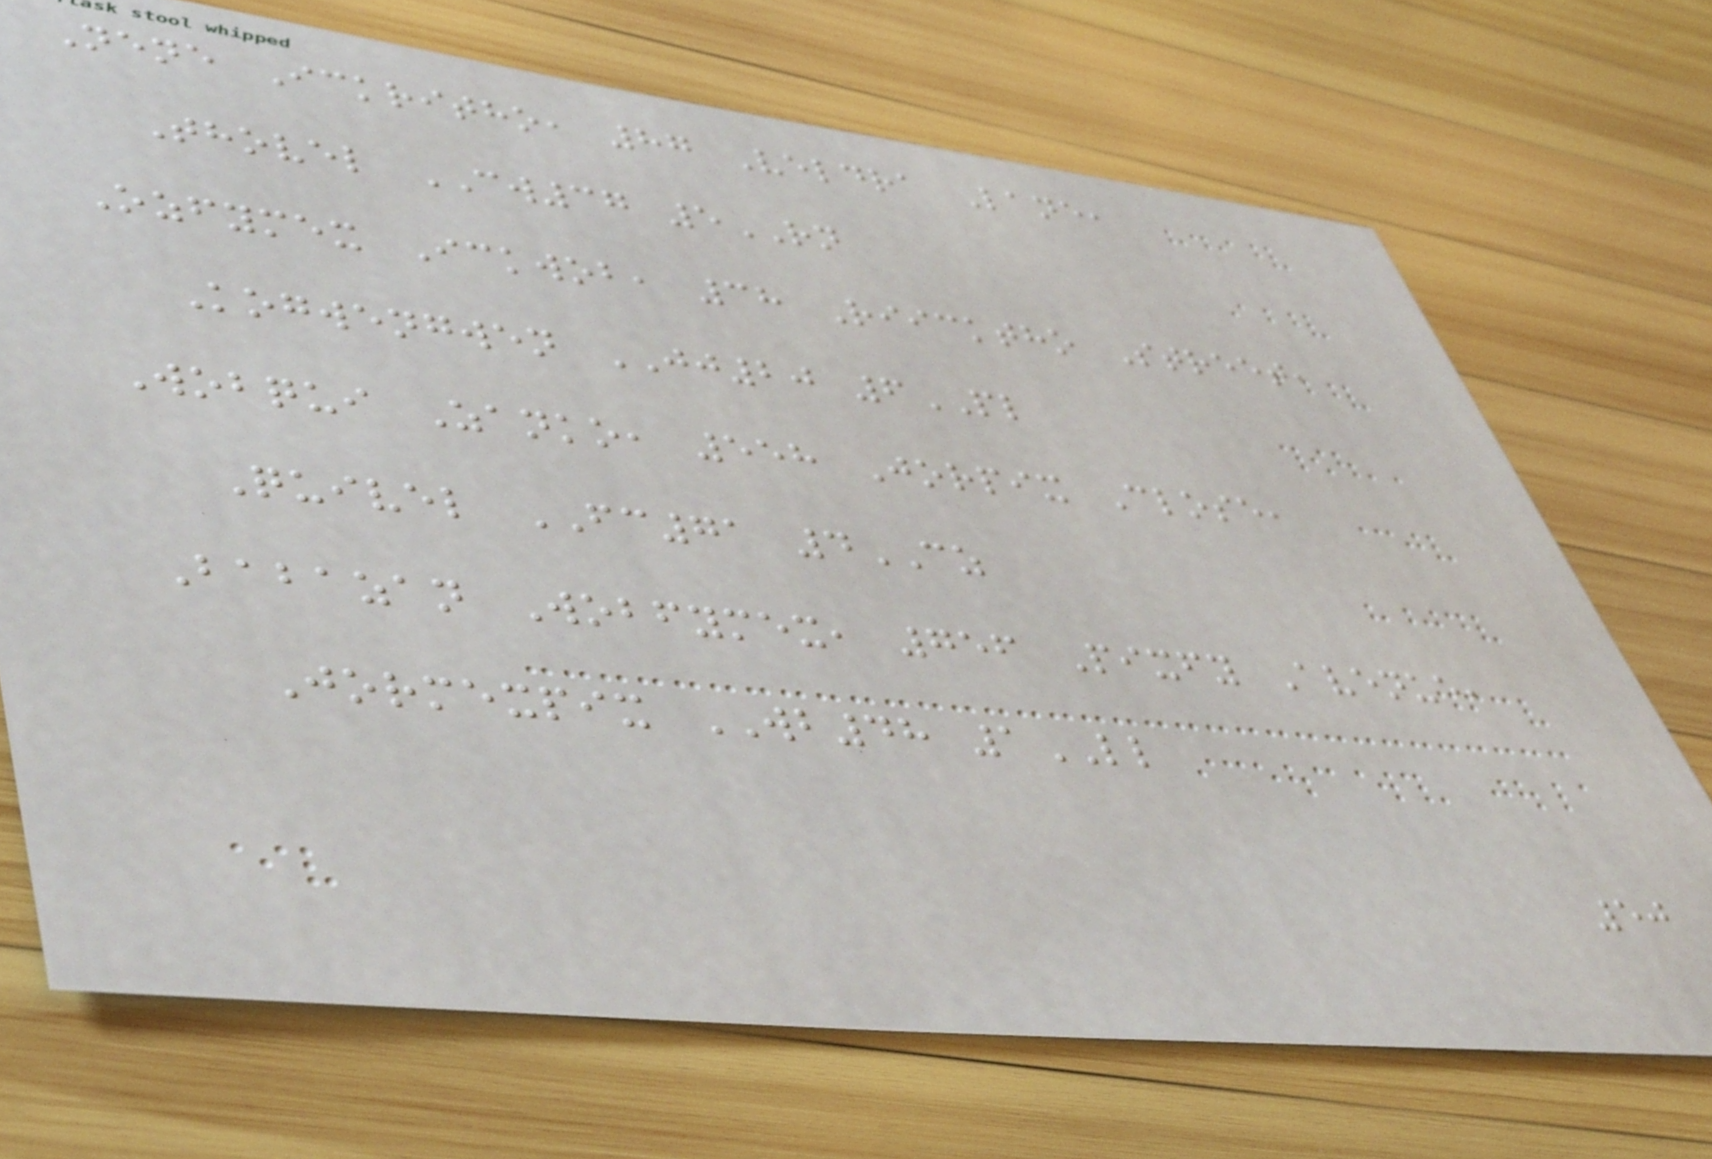Nene Ickritho, 87 Veldra Lane,
Thovel CW37 5RN
Ozfymex Ickwob, 38 Riicktho Street,
Kogwengwen JJ20 6PL
Wobqui Zanko, 558 Jorpix Close,
Quivel FC71 4CZ
Babazan Wobfymex, 756 Pixfy Avenue,
Jormexpix WB48 1LL
50
